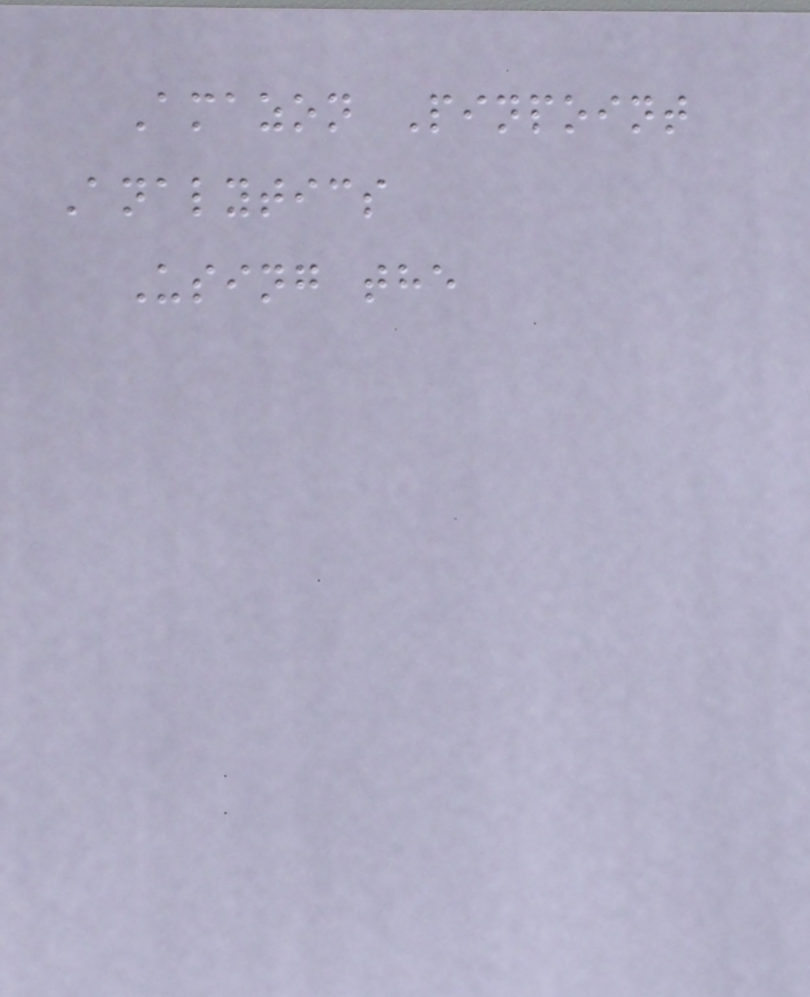Amazon Pinpoint
Analytics
Using the
